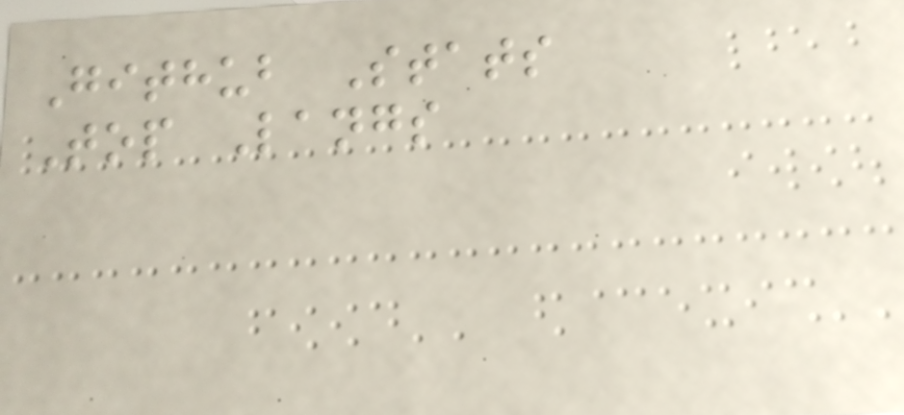Github Stats
Top Langs
